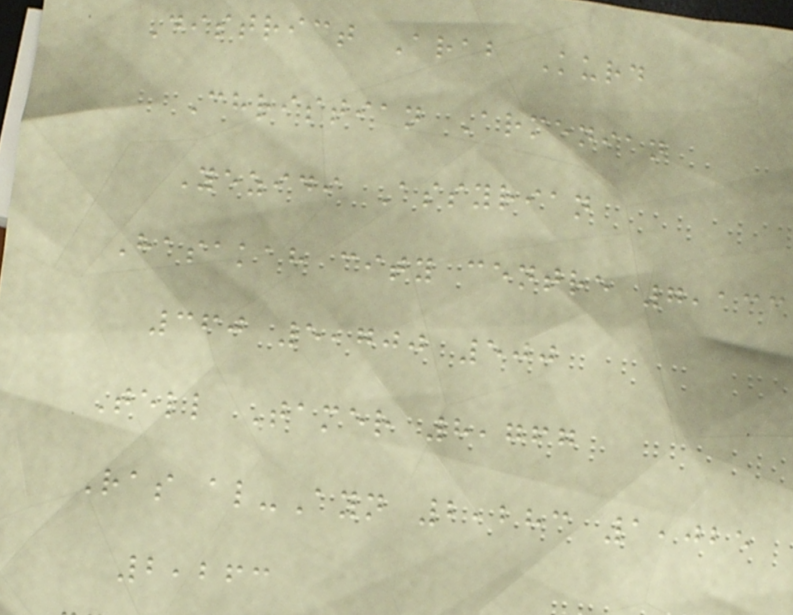District Arab Kurd
Christian Armenian
Yezidi Assyrian
Hasakah city centre 7,133
360 5,700 500
Tell Tamer 8,767
Ras al-Ayn 2,283 1,025
2,263
